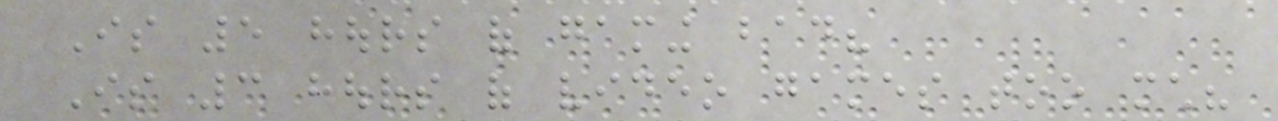Is 5 hours of gaming bad?
Is 3 hours of video games too much?
